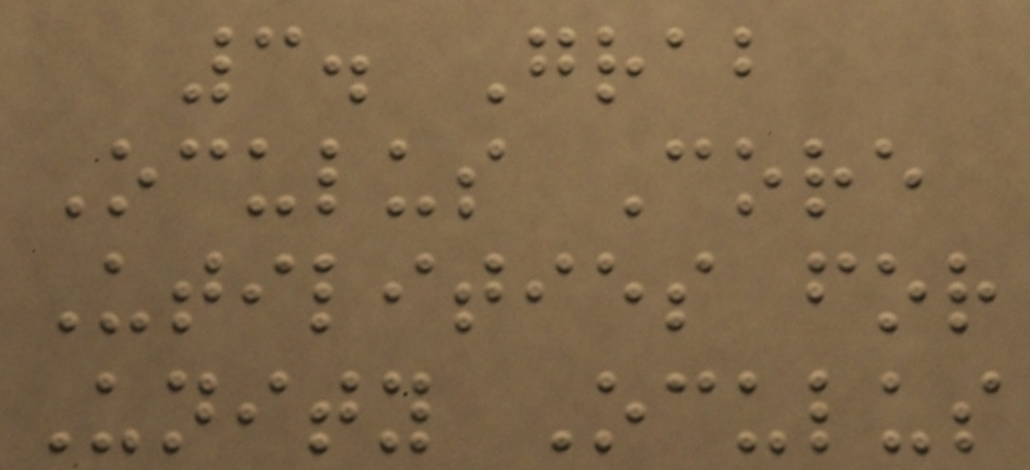3. Grab
Oculus Core
Utilities for
Unity Oculus
